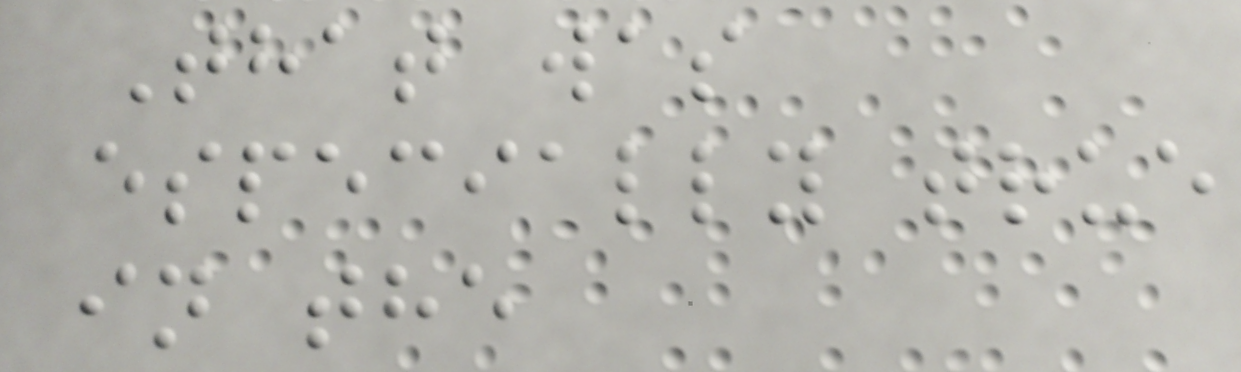That was
especially true
in the
